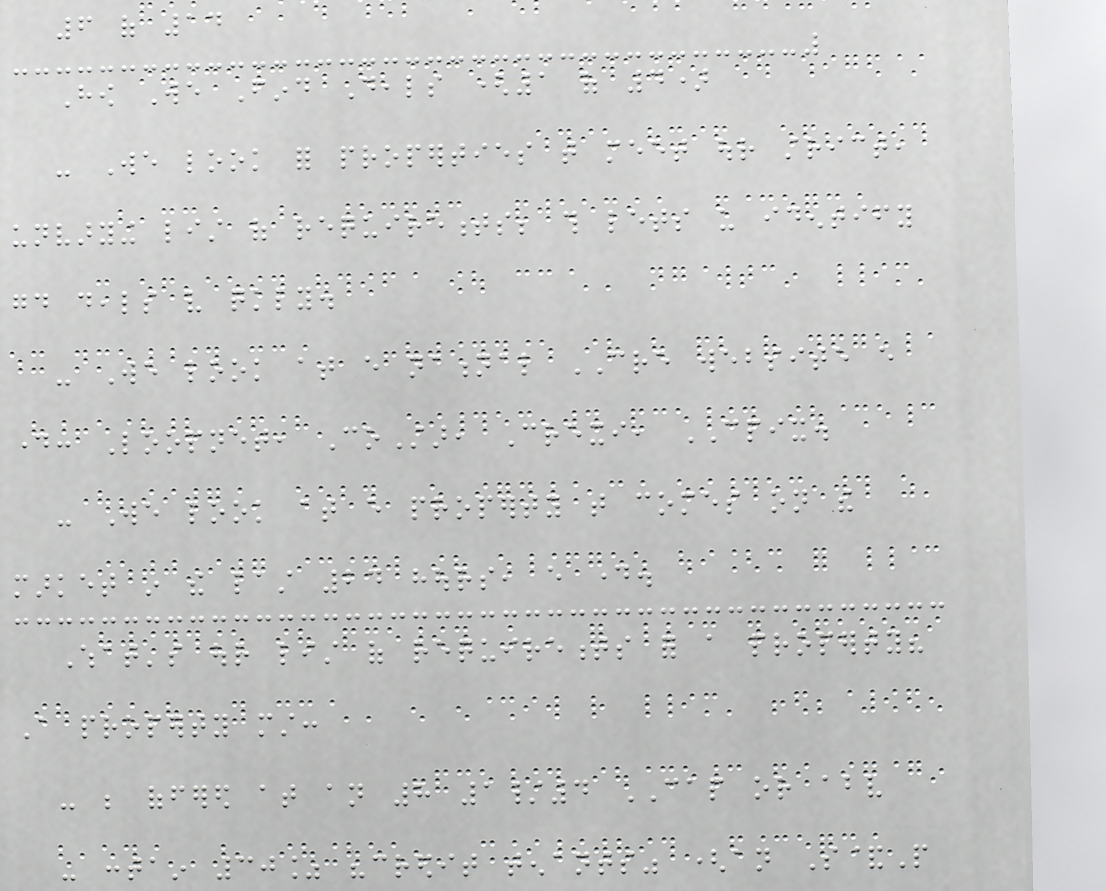6 of 14
How We Find Deals (1 of 4)
- We look for properties that meet our strict,
unvarying list of requirements; this lets us identify
good deals very quickly.
- We look at every national CRE website every
day: Loopnet, CoStar, Crexi, CPIX.
- We look at every property that comes on the
market in the last 24 hours, every day.
What's our list of requirements for a property?
A property must:
- be offered at an 8 1/4 CAP or above
- contain 30% "credit tenants" (an S&P
